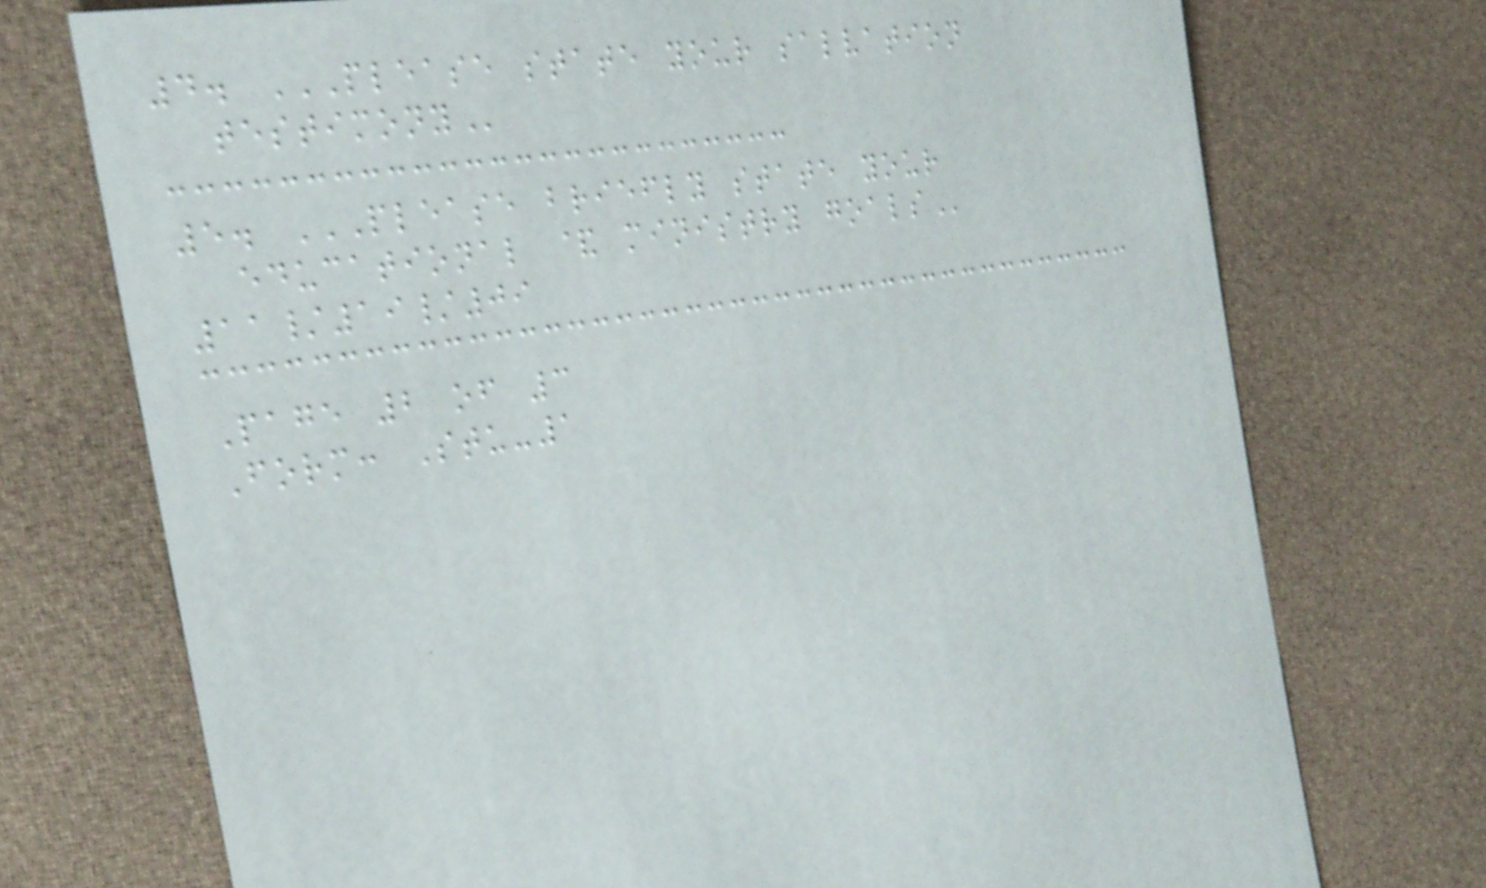4. PLEASE STATE YOUR SALVATION
TESTIMONY
5. PLEASE BRIEFLY STATE YOUR
EDUCATIONAL & MINISTRY GOALS
11/19/09
Page 2 of 3
Form: Stu-1
